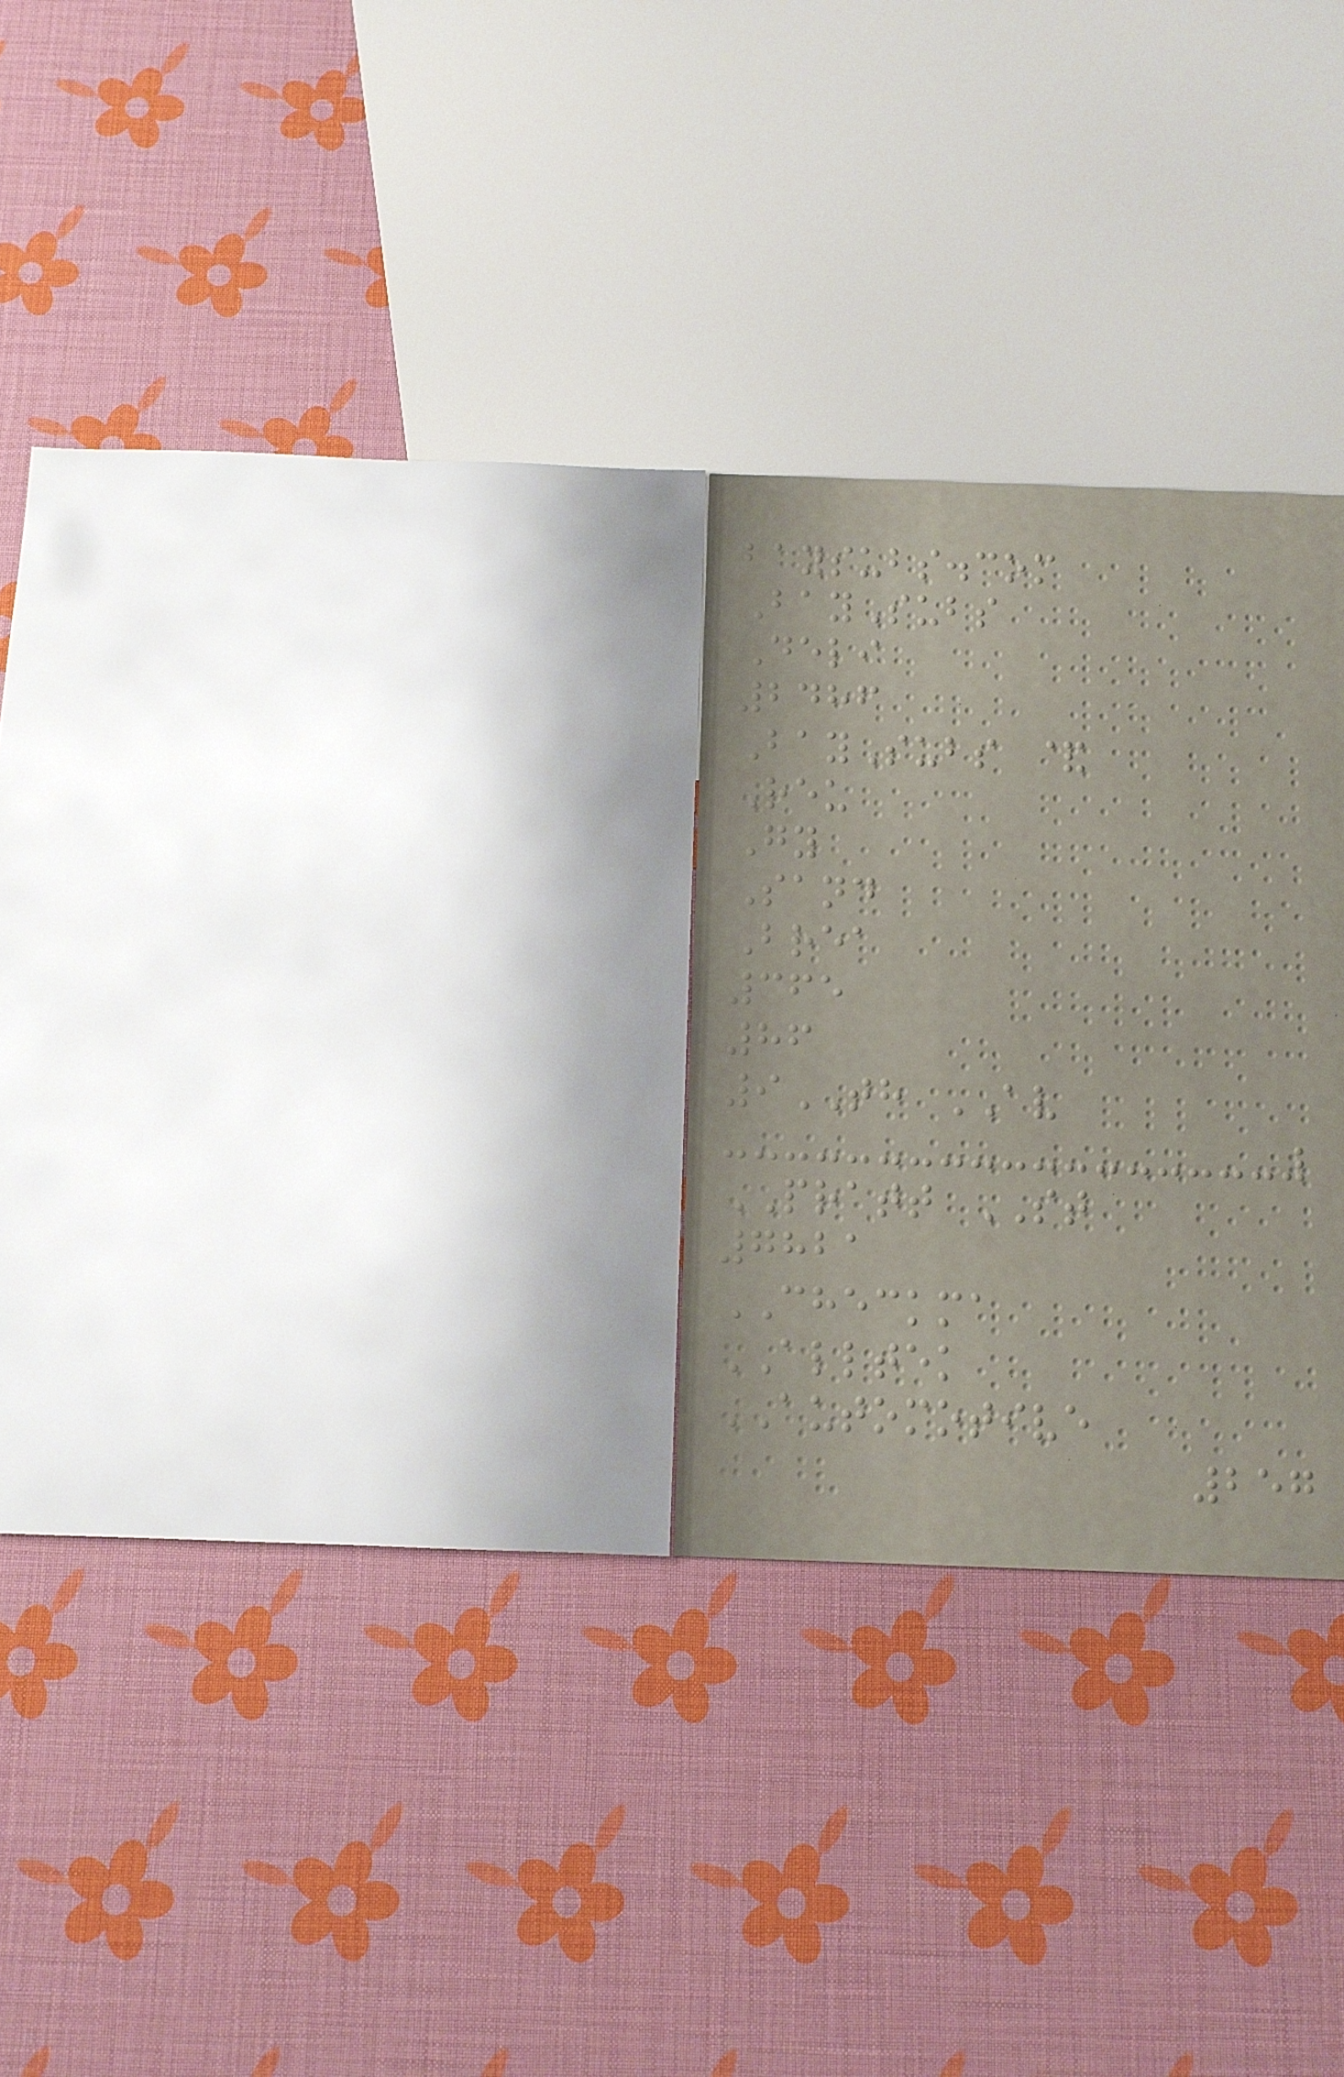baysubs.com
BaySubs
Deli
2486
BaySubs &
Reu
Gy
Sand
Brea
365
86
9TH AV
PRATT ST
7821
CHECKMA
ALLTEK
AUTOMOTIVE
257
